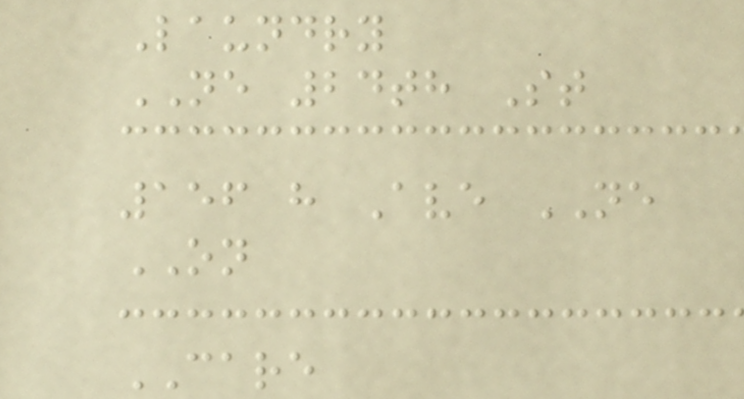Laundry
NE 24th St
156 h Ave NE
ON
CARE
